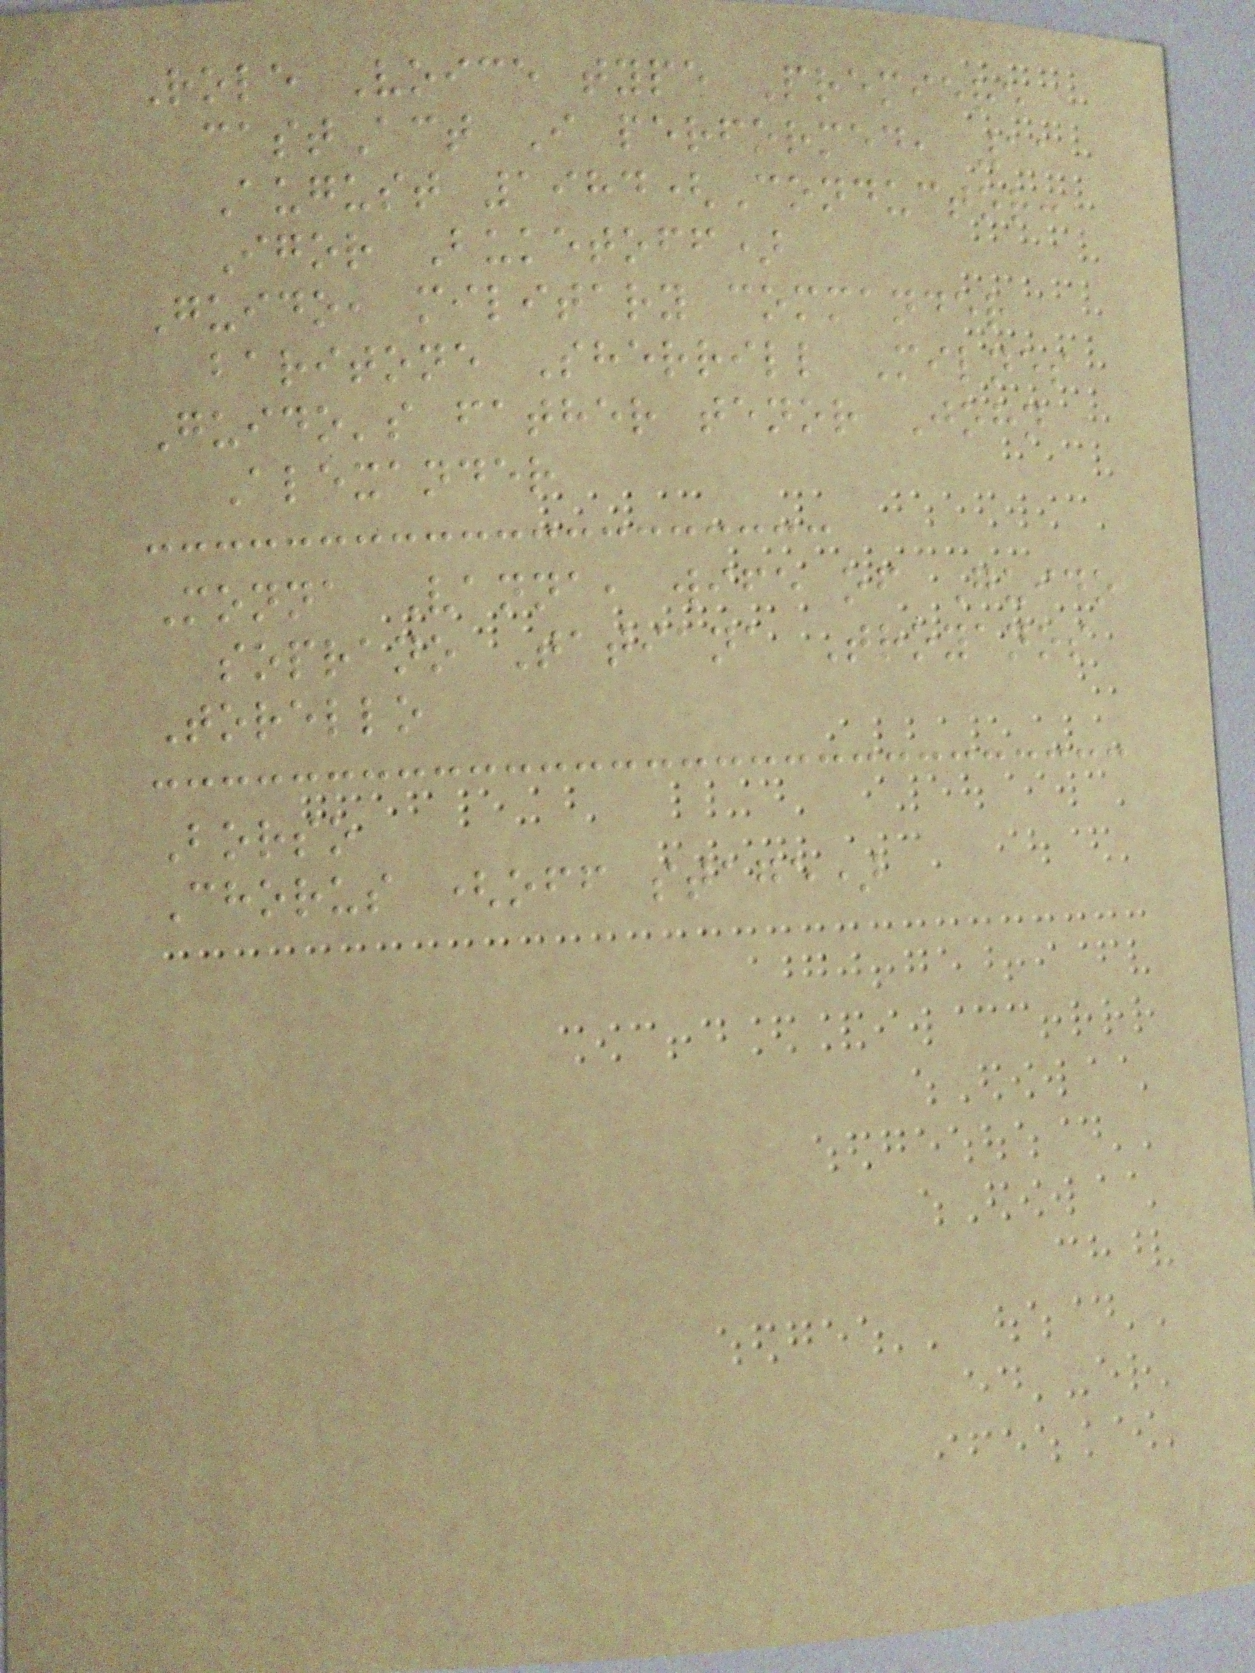Role Voice type Premiere
castAct I performed, 11
August 1984(Conductor:
Igor Buketoff)
Guido, military commander
baritone Sherrill Milnes
Guido's father tenor John
Alexander
Monna Vanna, wife of Guido
soprano Tatiana Troyanos
Torello
Borso
Chorus (off stage)
